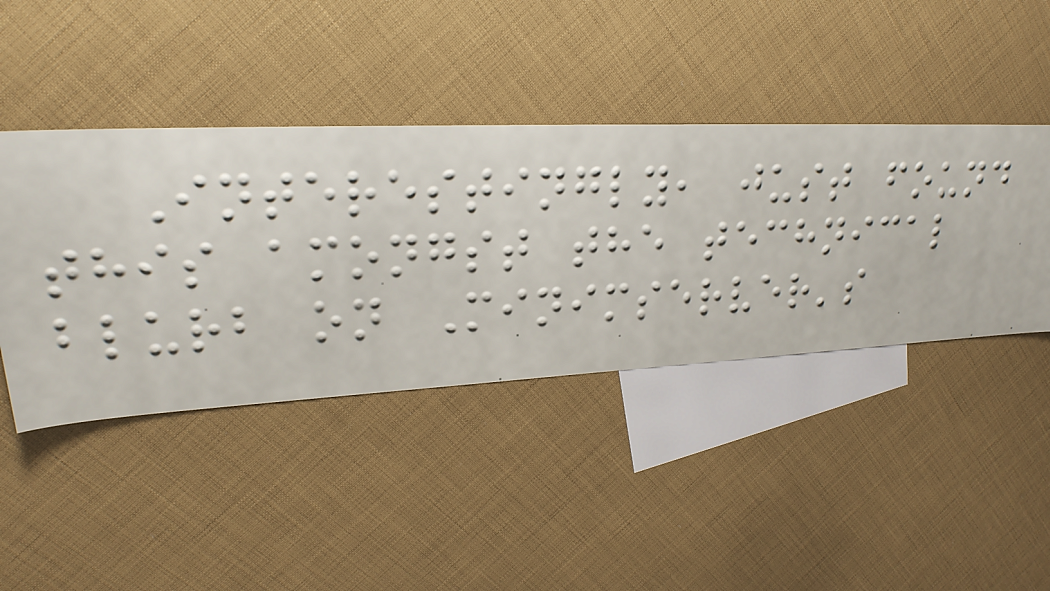Interestingly, just found
this amongst the technical
blurb on Minimserver's
